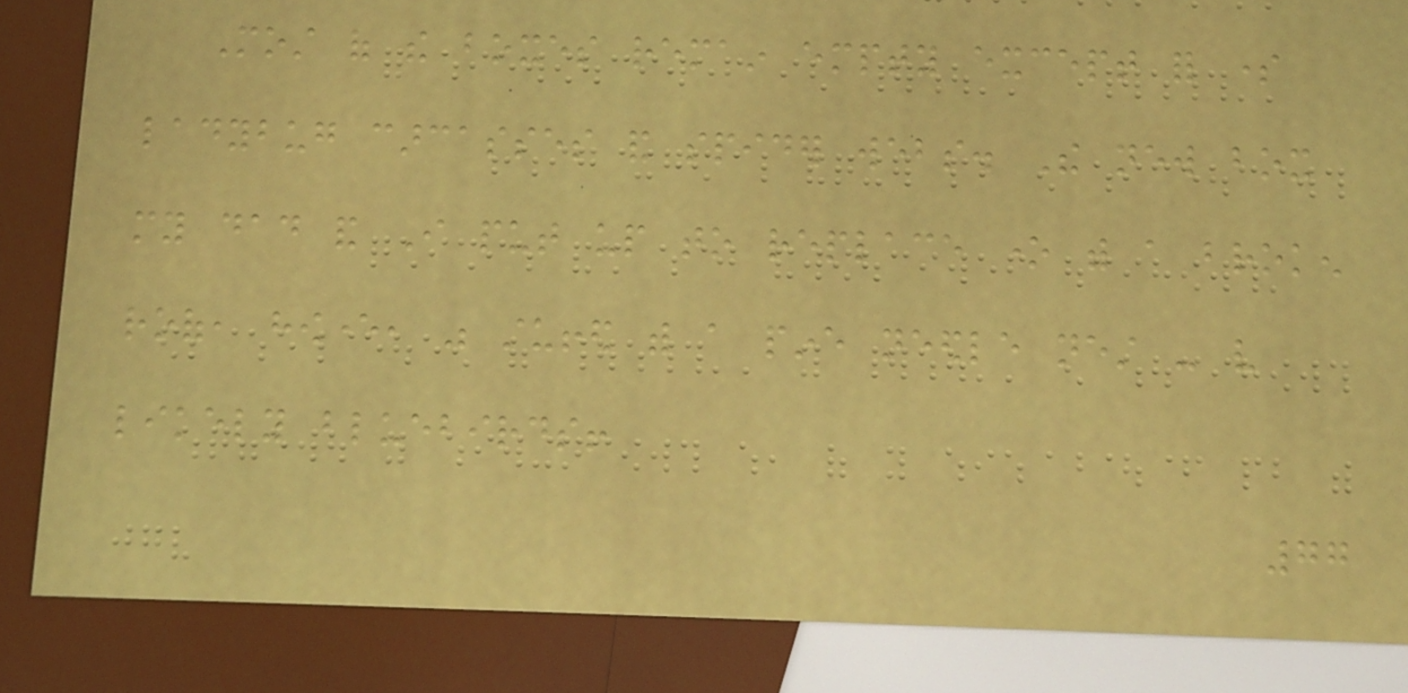Most of the boxes remain empty except for some
ladybug carcasses and spider webs. The new box
my dad and I put up to replace one with a broken
roof, however, was stuffed with a pine needle nest - very
likely bluebirds!
77
